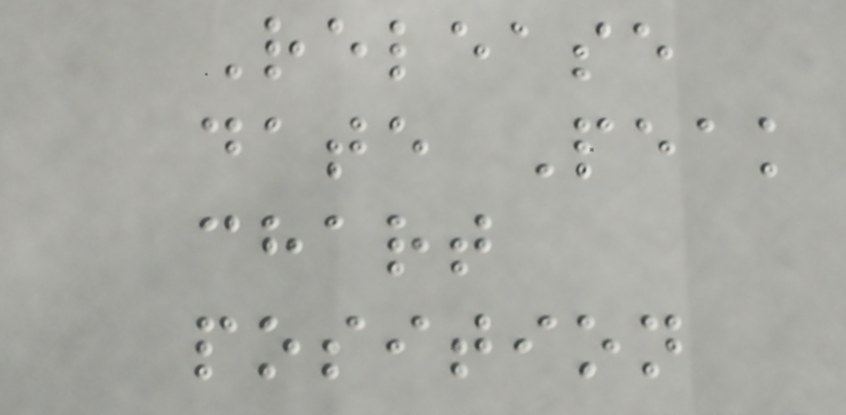Release
date Peak
chart
position
